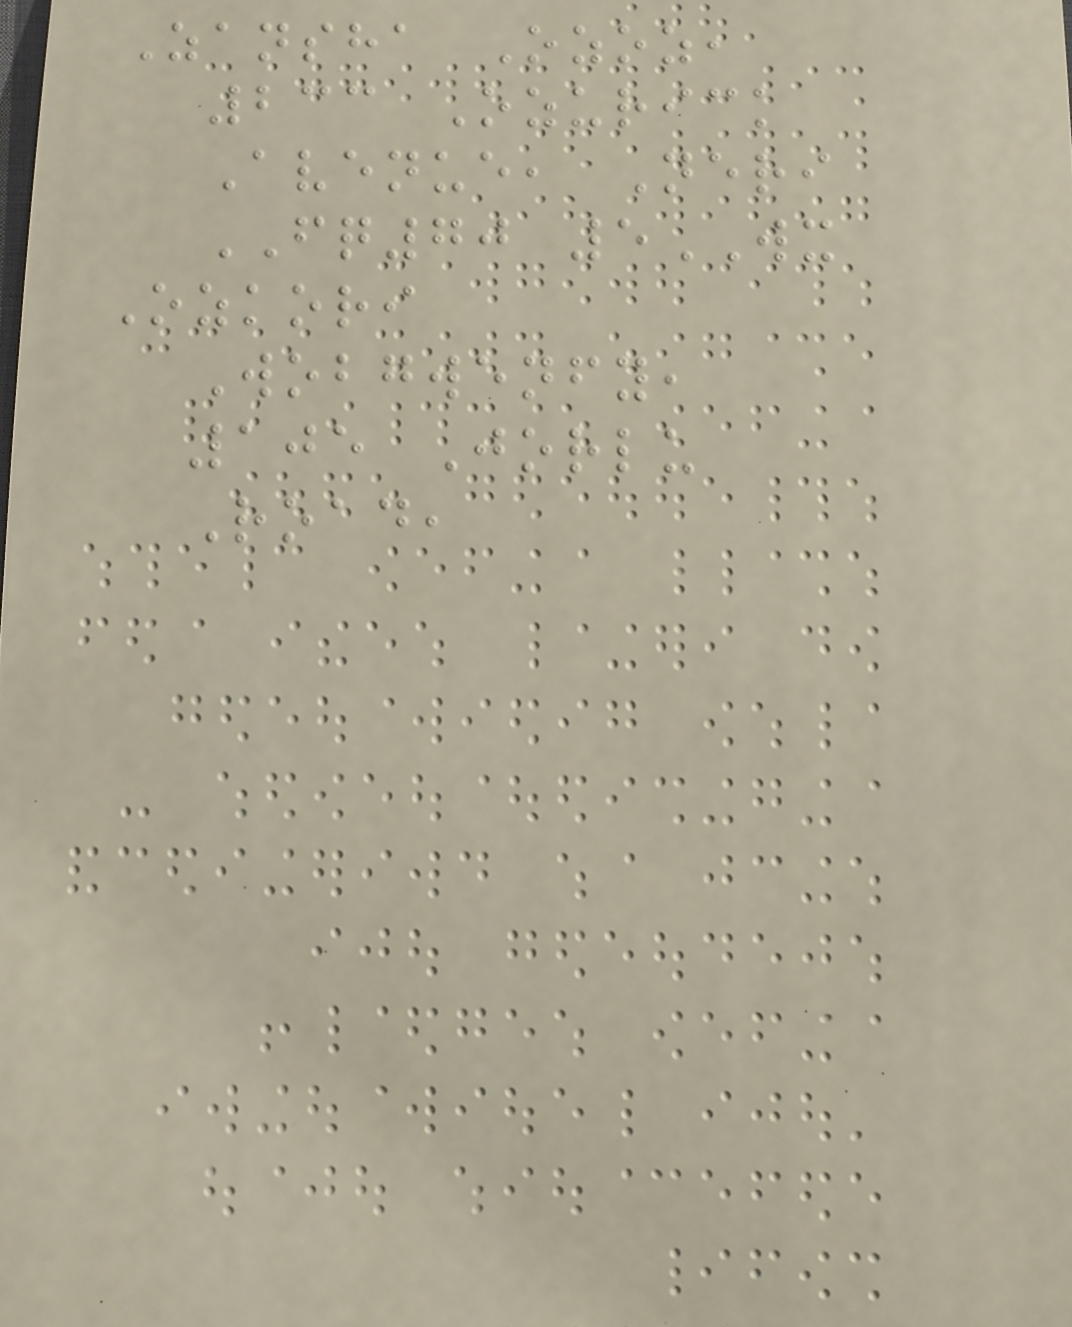Zansha Ozoz,
233 Ozurick
Avenue, Neri
FQ70 5WX
Ozkori
Wobgwenfy,
105 Jorlu
Road,
